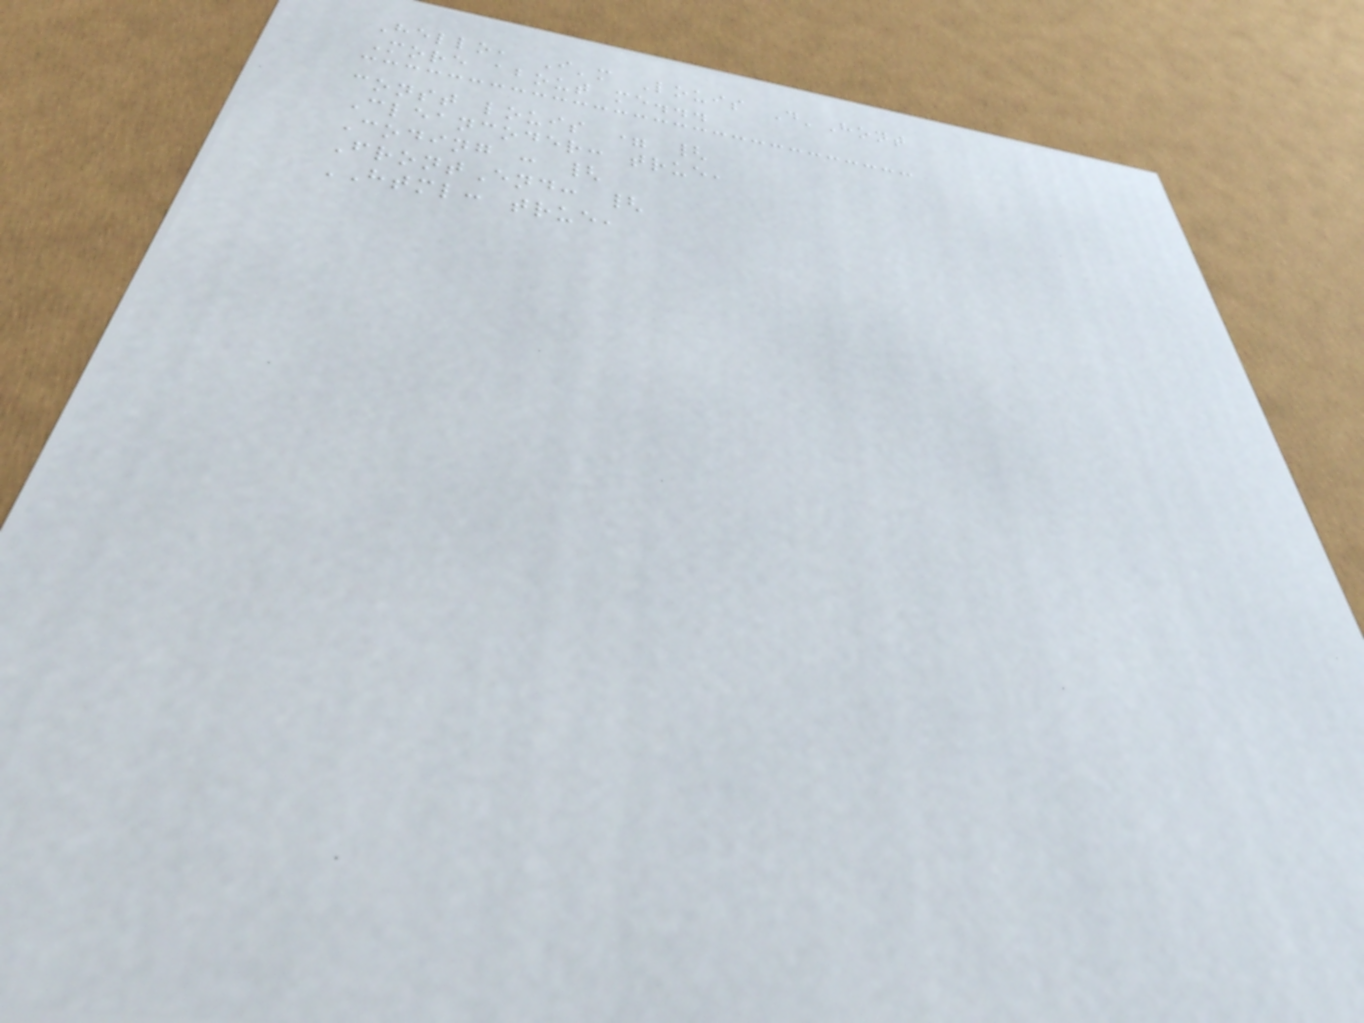Hello, I'm Louis D'Hont
More about me...
const louis = {
Cleancoder: true,
Coding : {
FrontEnd: {
HTML: true,
